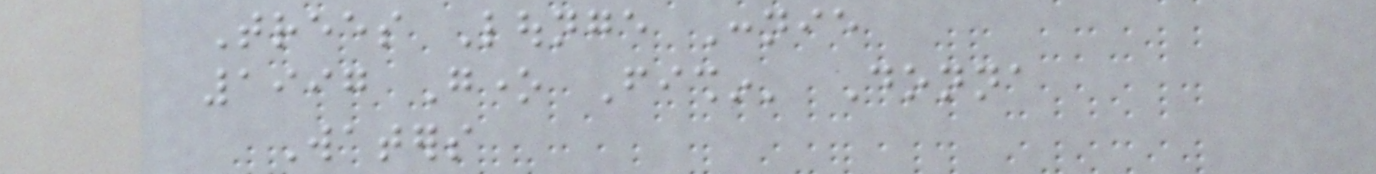Trees Lounge Connie
1997 Gone Fishin' Donna
Waters
